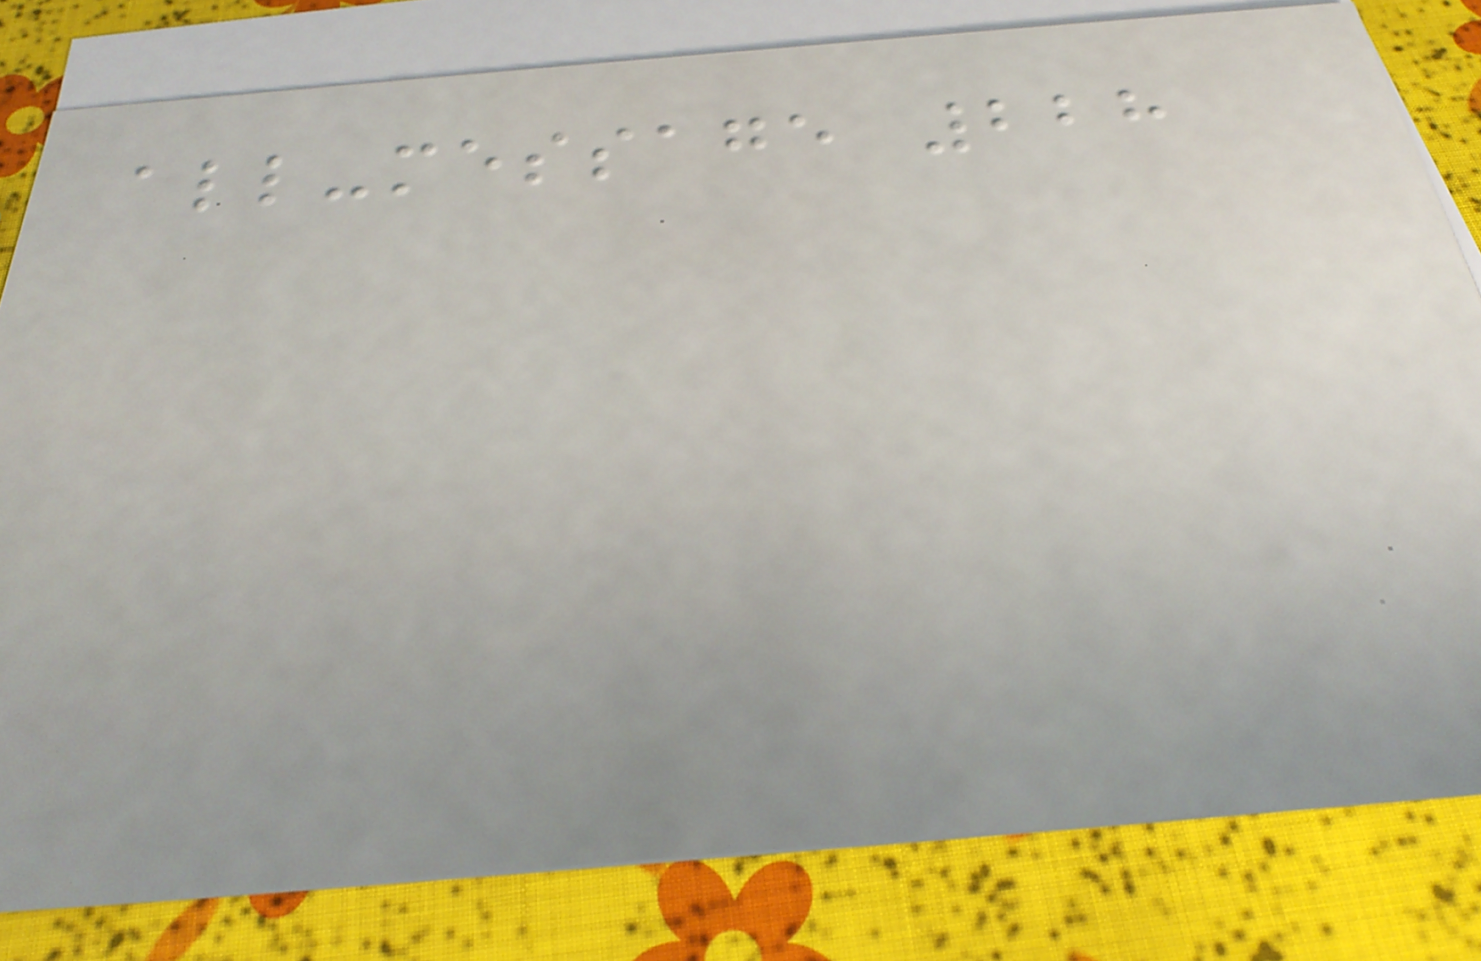all-message 228
